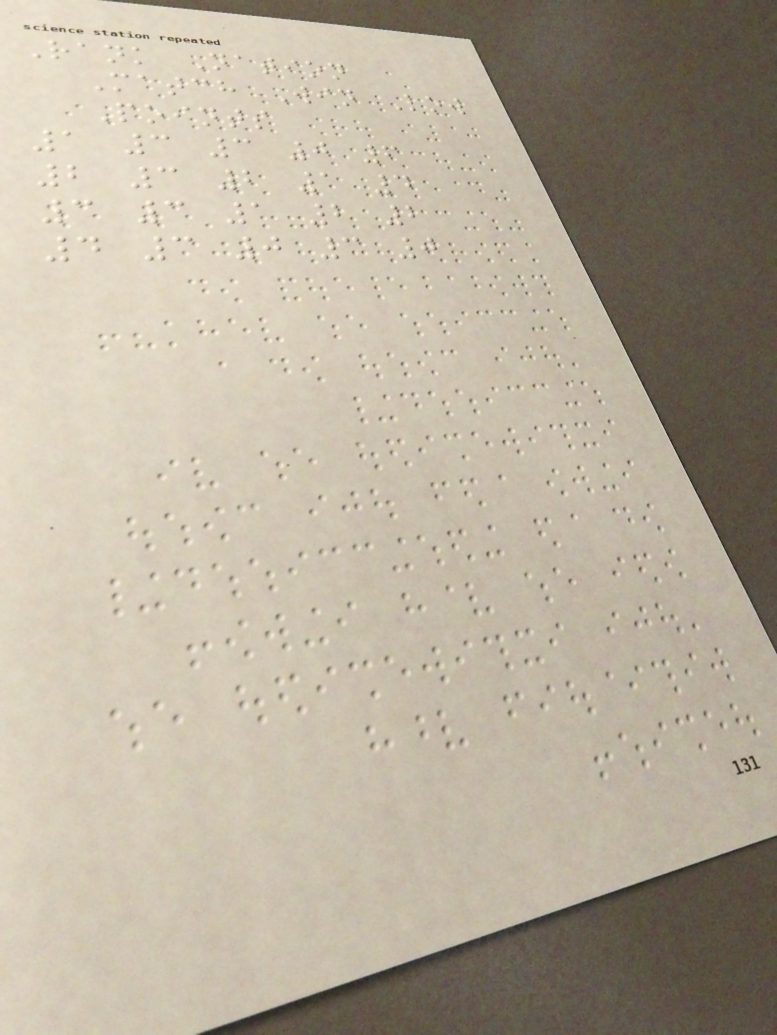Rank Nation
Match Win Low
Points
1 3 3 0 6
2 3 2 1 4
3 3 1 2 2
4 3 0 3 0
